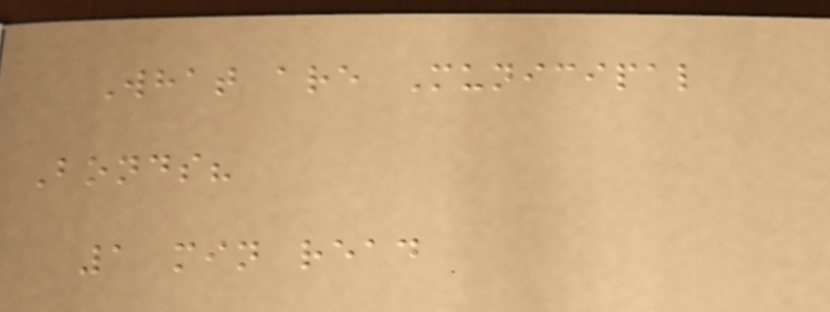What are Municipal
Bonds?
1 min read
